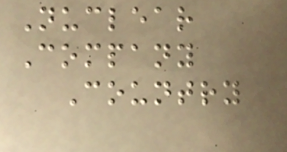Nuclear
Company
Country
